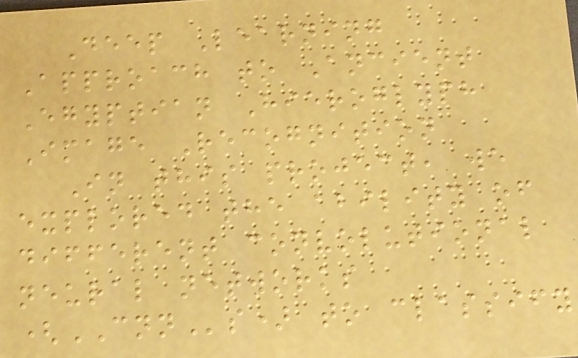Deep Learning
Approach to Ancient
Egyptian Hieroglyph
Image Recognition
In this project, we
explored the ability of
different convolutional
neural networks
(CNNs) to classify
